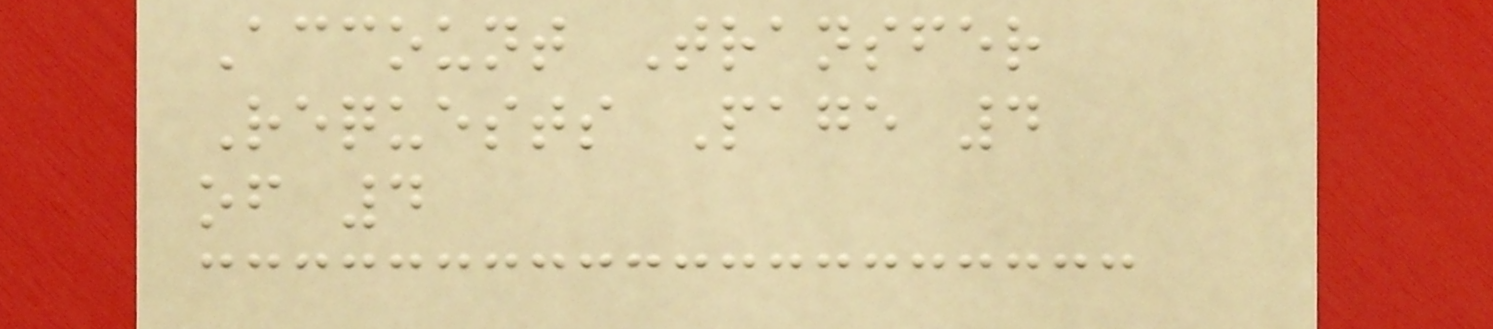Account Transfer
Requests Page 4
of 4
